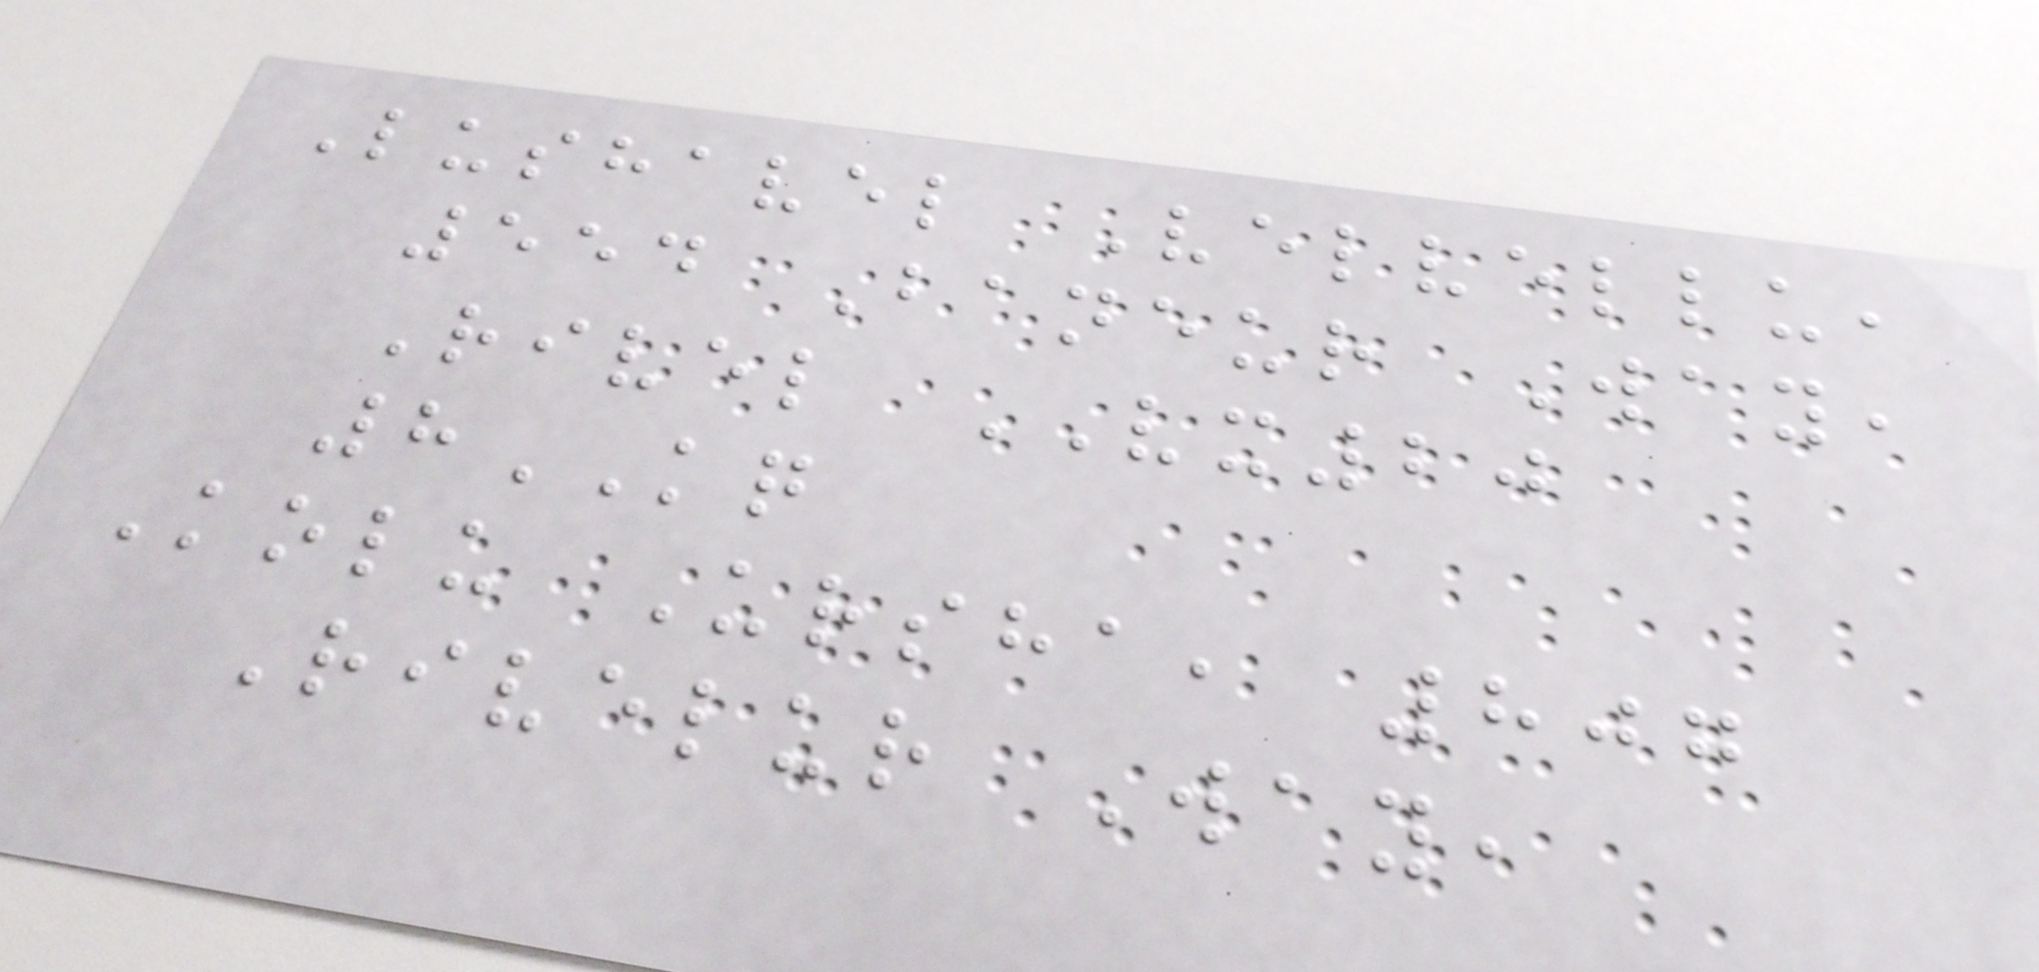Lushavel Velvellu,
554 Baneur Way,
Rivel VX20
8KQ
Kolu Ursha, 807
Rivelur Way,
